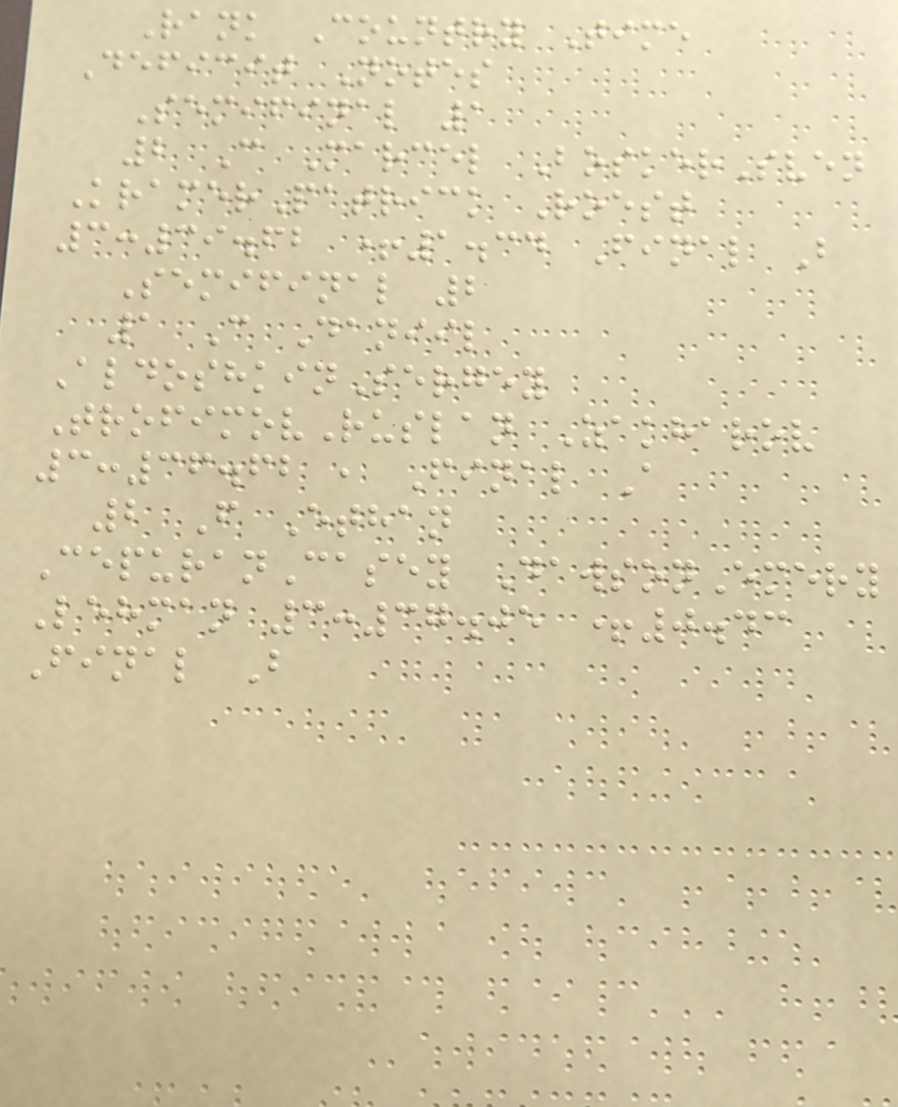Rank Country Time
Deficit Notes
Semifinal 1
2 C Marcel BoskerSven
KramerPatrick Roest
3:39.62 +1.34 Final B
Semifinal 2
1 C Daniil
AldoshkinSergey
TrofimovRuslan Zakharov
3:36.62 , Final A
2 F Ethan
CepuranCasey DawsonEmery
Lehman 3:37.05 +0.43
Final B
